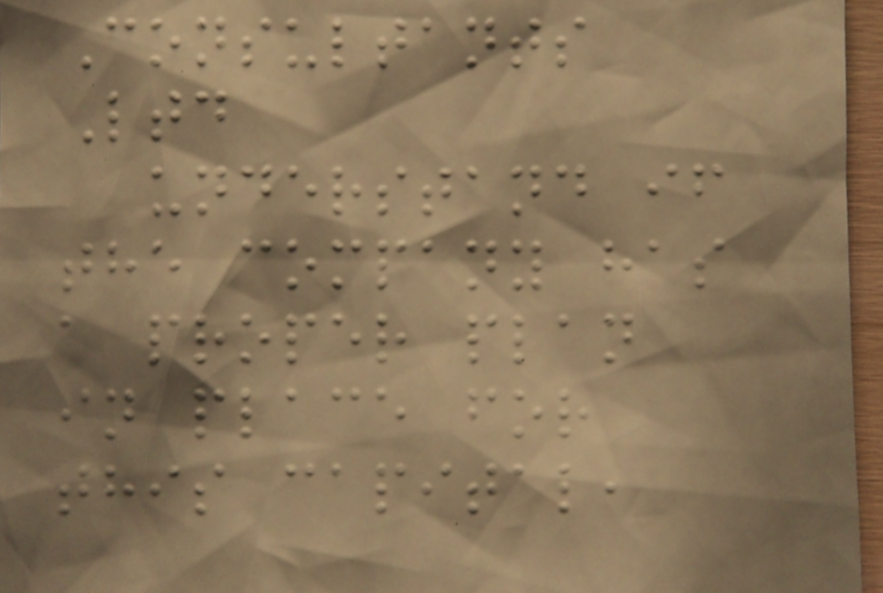Consultants
Ltd
understand if
the company has
a proper plan
in place for
this capital,
